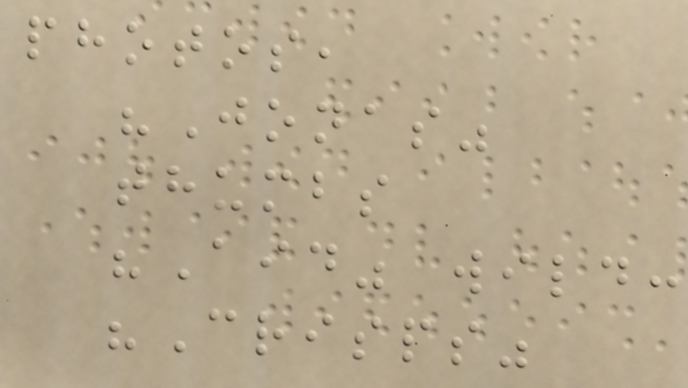photos,
"Jonas"
thumbs
"Aid" wild:
"Crisps"
